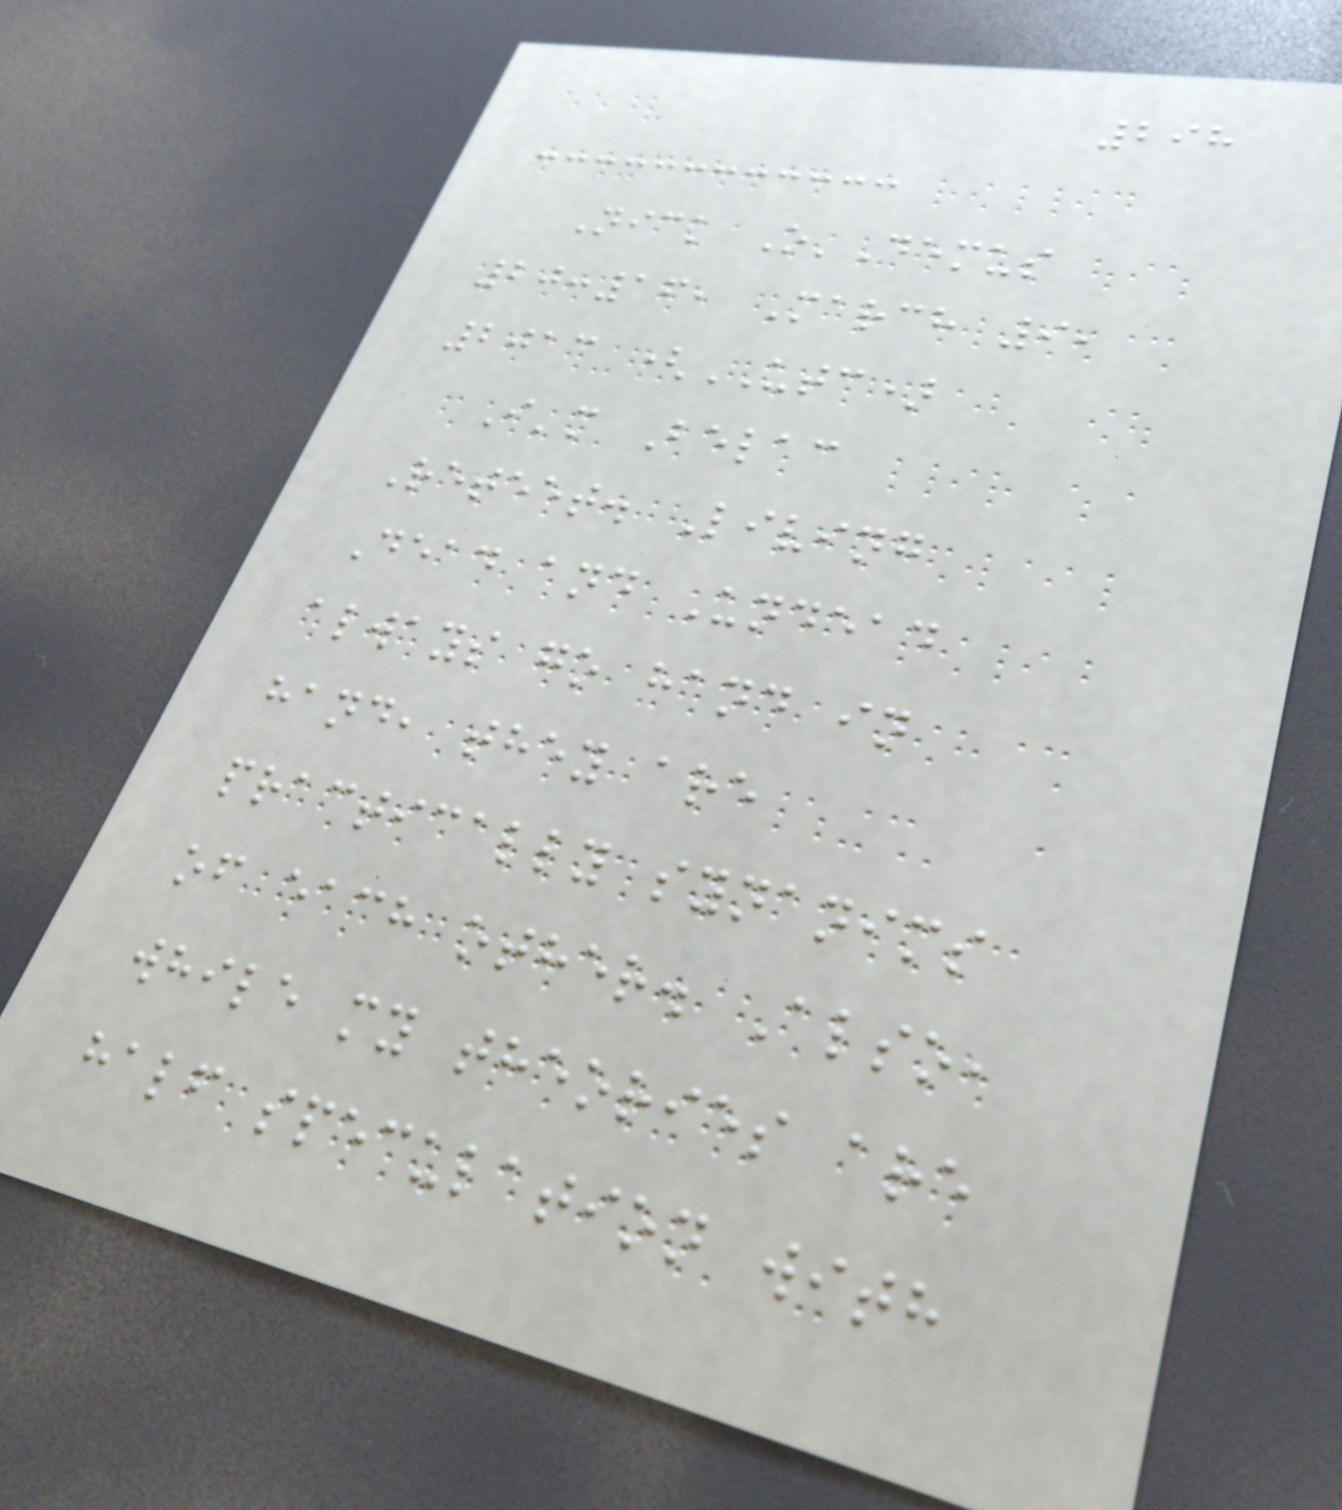298
Nick O'Demus
20:16, March 9,
2013 (UTC)
I'm Belac
Reteet. Living
Dead and Undead
always go hand in
hand, they are
practically synanims
of each other. Also,
while my theories are
half speculation with
